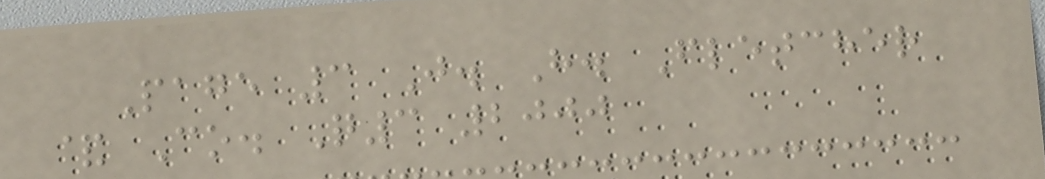Page 3 J. H. Fletcher
& Co. Q3 2000
